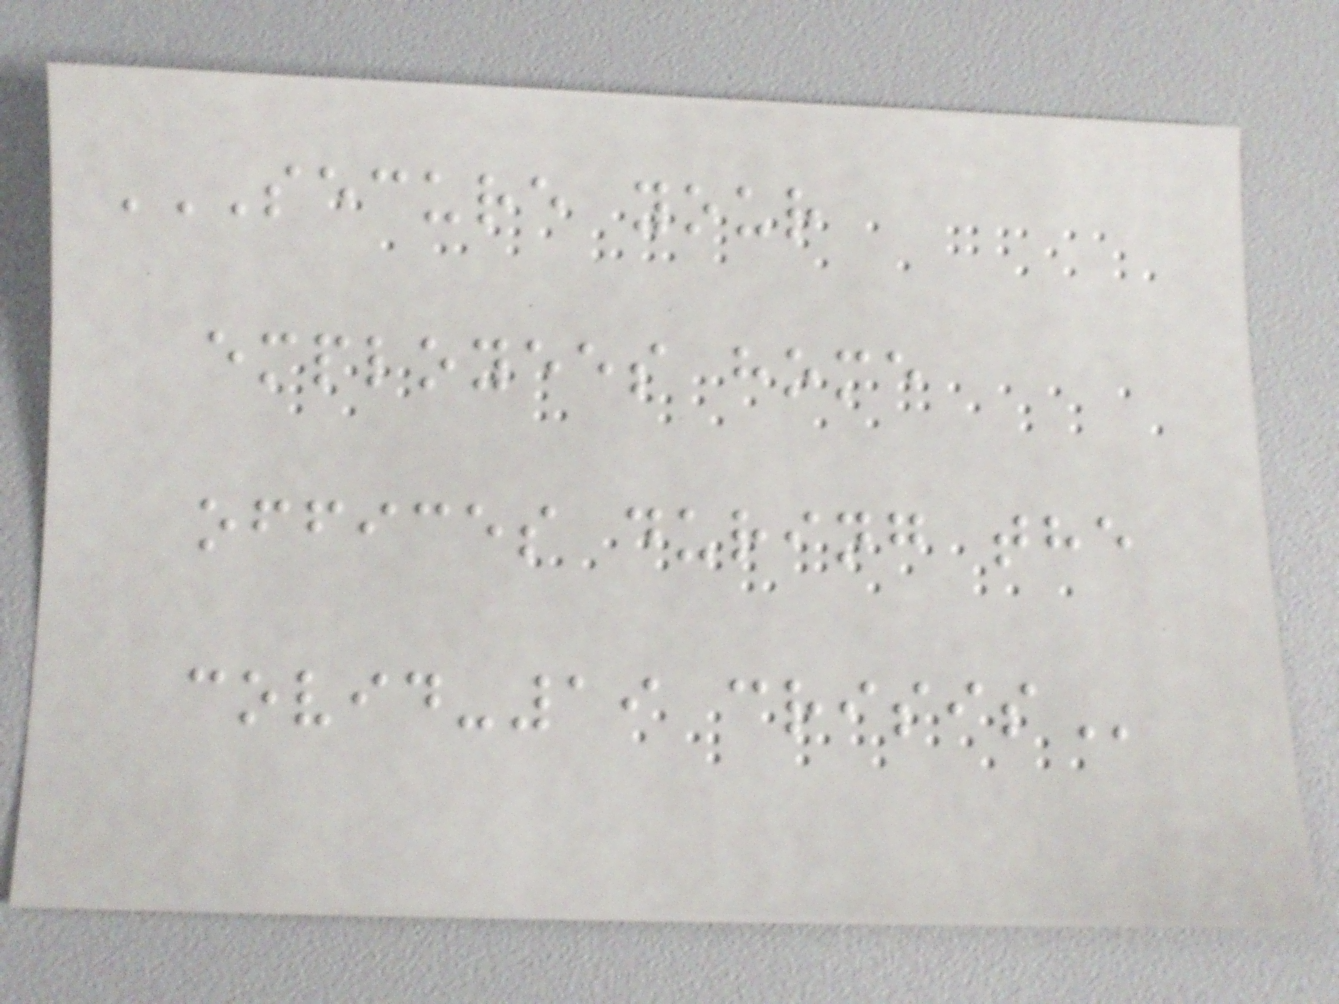SECURE YOUR
EMPLOYEES HOME
OFFICES DURING THE
COVID-19 CRISIS
